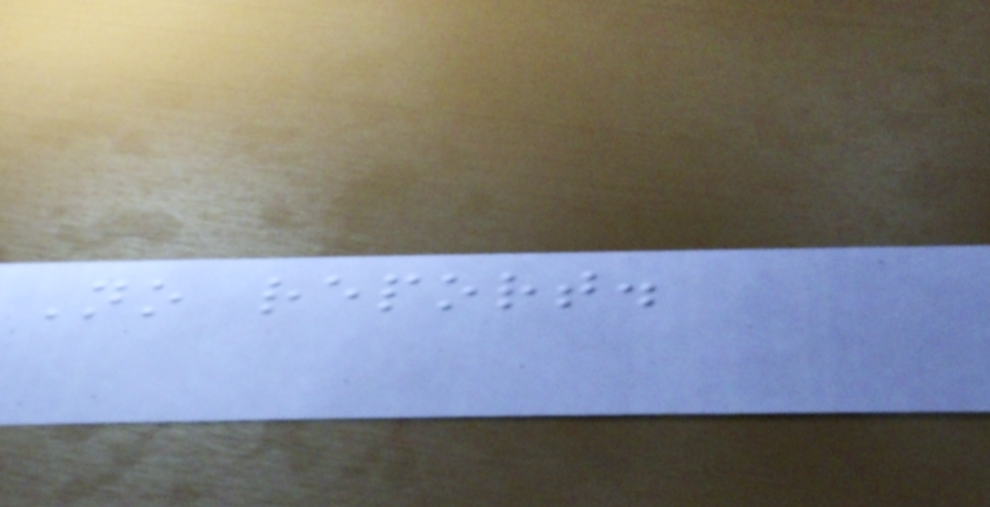No report.
